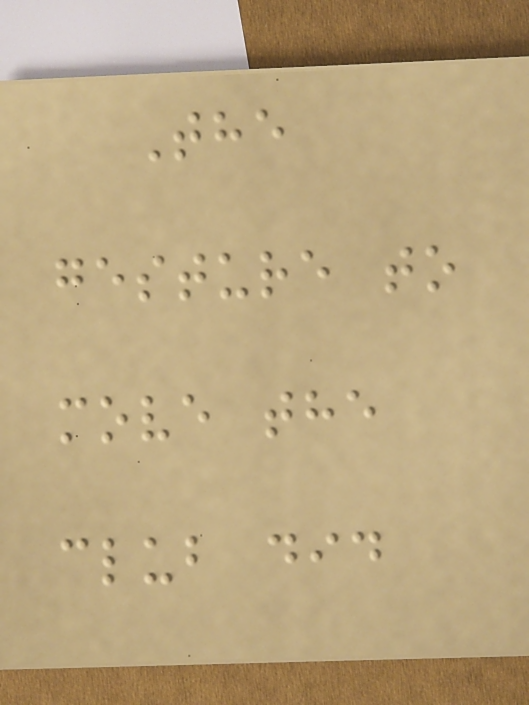The
gesture to
move the
club did
